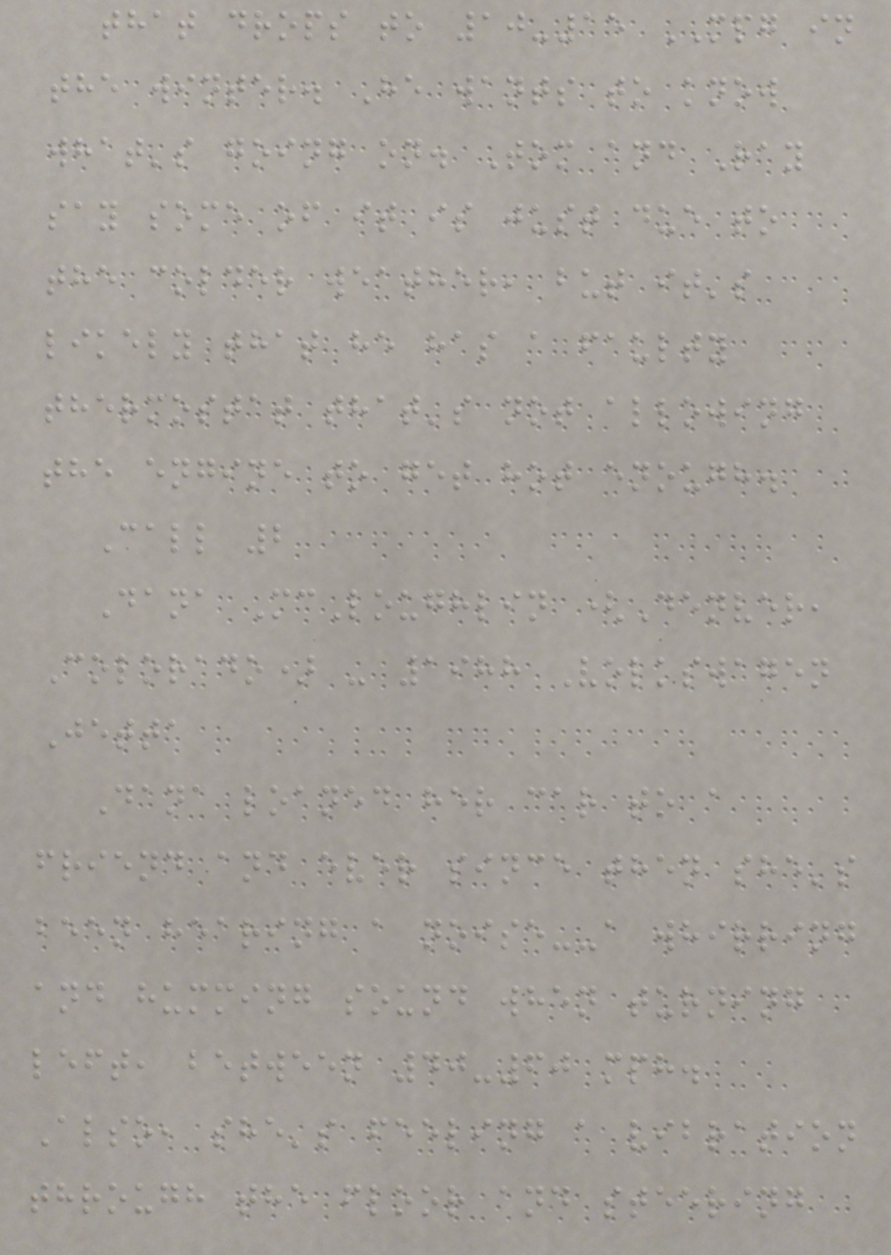that drops to 10-15 MPG in
the winter. He wants to know
what's going on. Tom and Ray
say some of it is just due to
the colder weather, but it's
likely that he has a faulty
thermostat that's not allowing
the engine to get hot enough.
Call 2
Dana McLoughlin (Denver,
Colorado) - 1988 Volkswagen
Jetta
Dana loaned her car to a
friend and ever since then she's
been hearing a noise--a whirring
and humming sound when turning
left, between 40-60 mph.
Also, she's feeling a vibration
through the floor and steering
